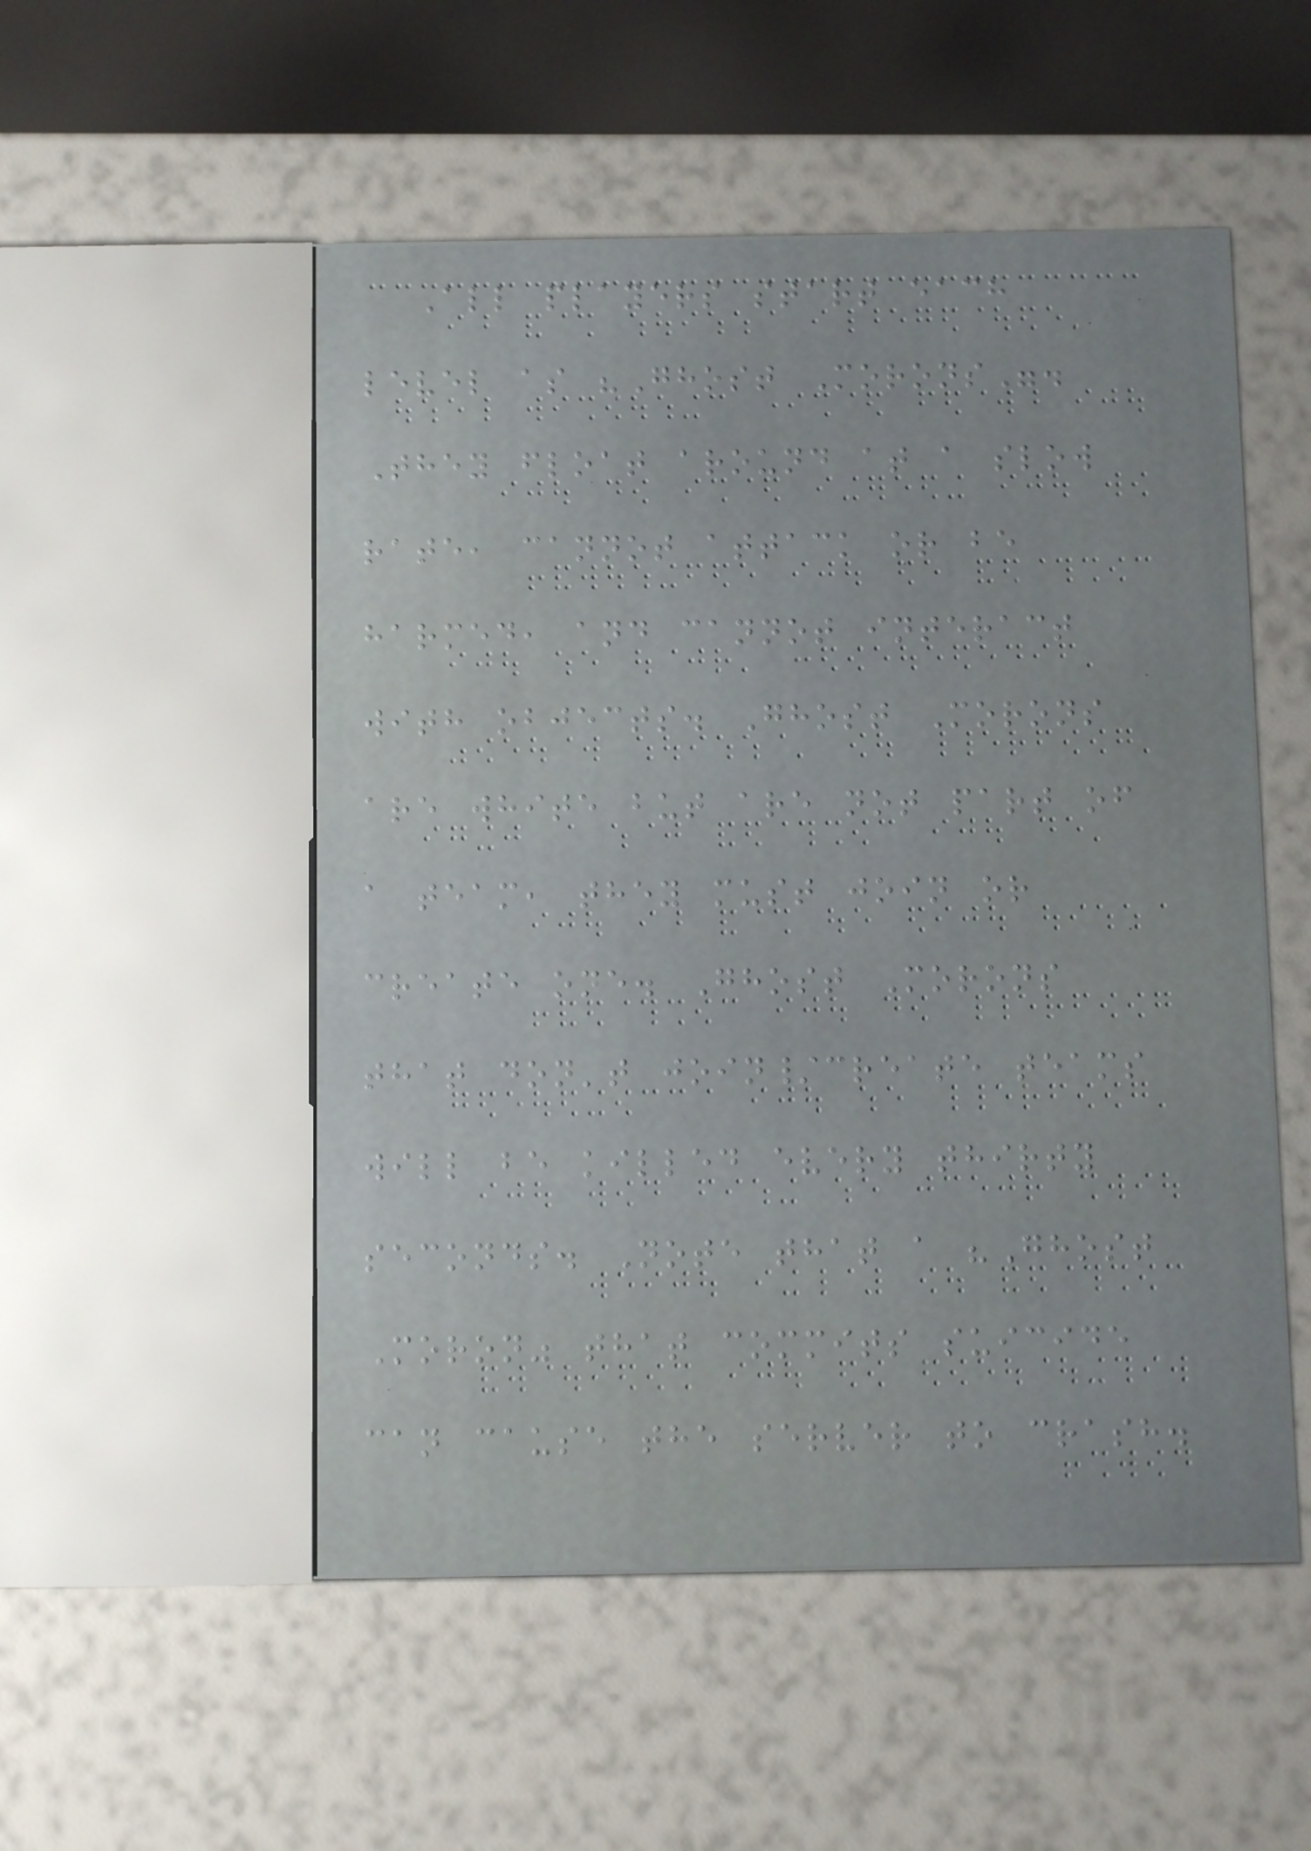All players start each
level as "Ghost Morons".
They float around at a slow
rate, cannot attack or be
harmed, and cannot interact
with objects. Ghost Morons
are white but are not part of
a team, they must join or
create one. Ghost Morons
that don't join/create teams
will be killed every thirty
seconds. Note that a "Ghost
Moron" that commits suicide
can cause the server to crash.
